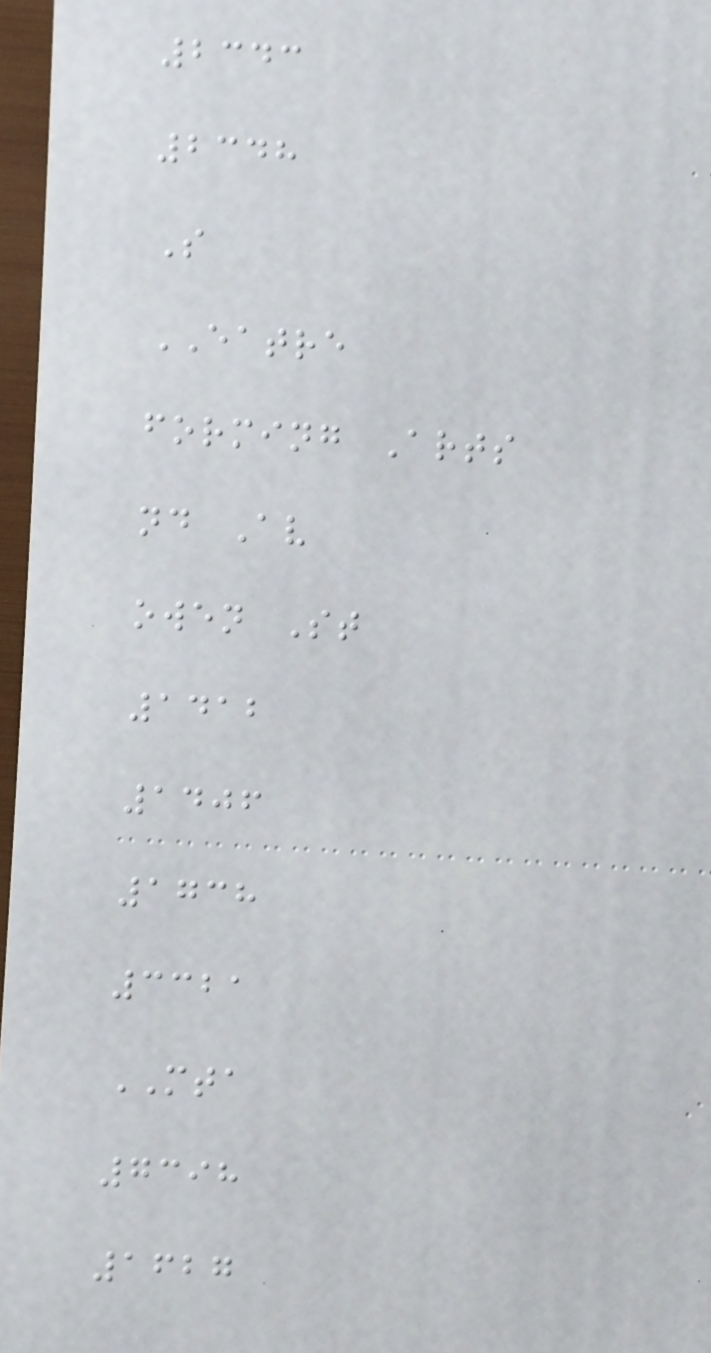2343
2348
S
EATRE
forming Arts
nd Av
owen St
1412
1406
1738
3321
MTA
7398
1627
